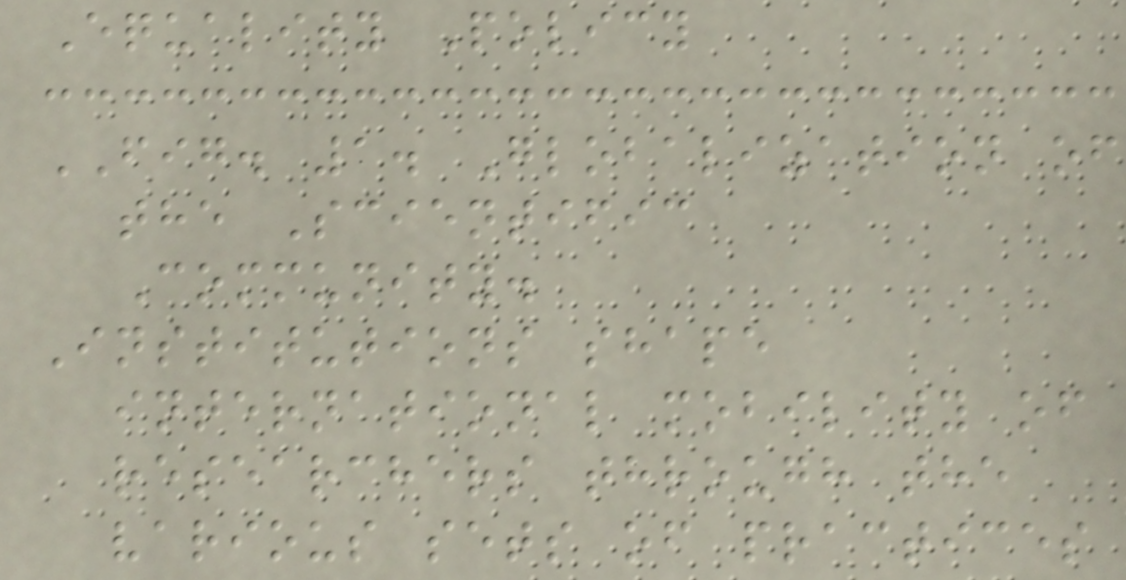Equality Policy
FIG. 1. Globalization of
the Scientific
Community.
Institutions shape
international mobility of
researchers through the
various sets of practices
